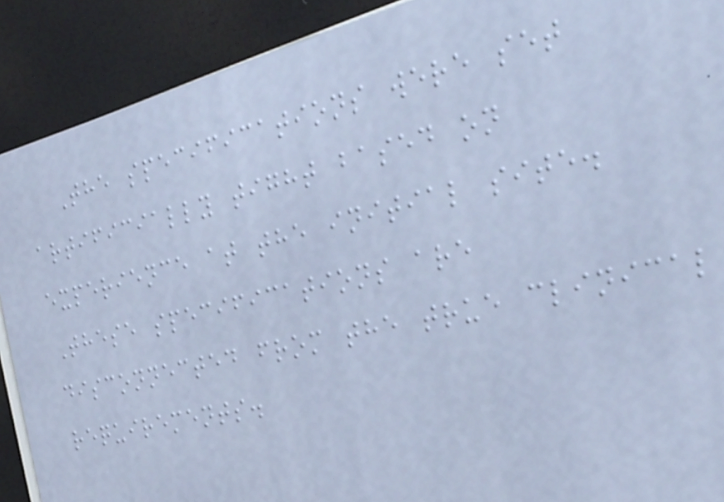The specifications were set
artificially tight based on
experience at the initial site.
These specifications are
disconnected from the true clinical
requirements.
